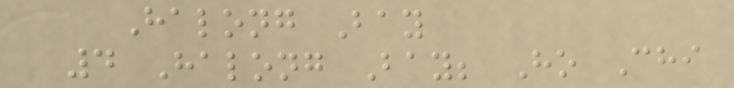Halong Bay
4 Halong Bay; Ho Chi
